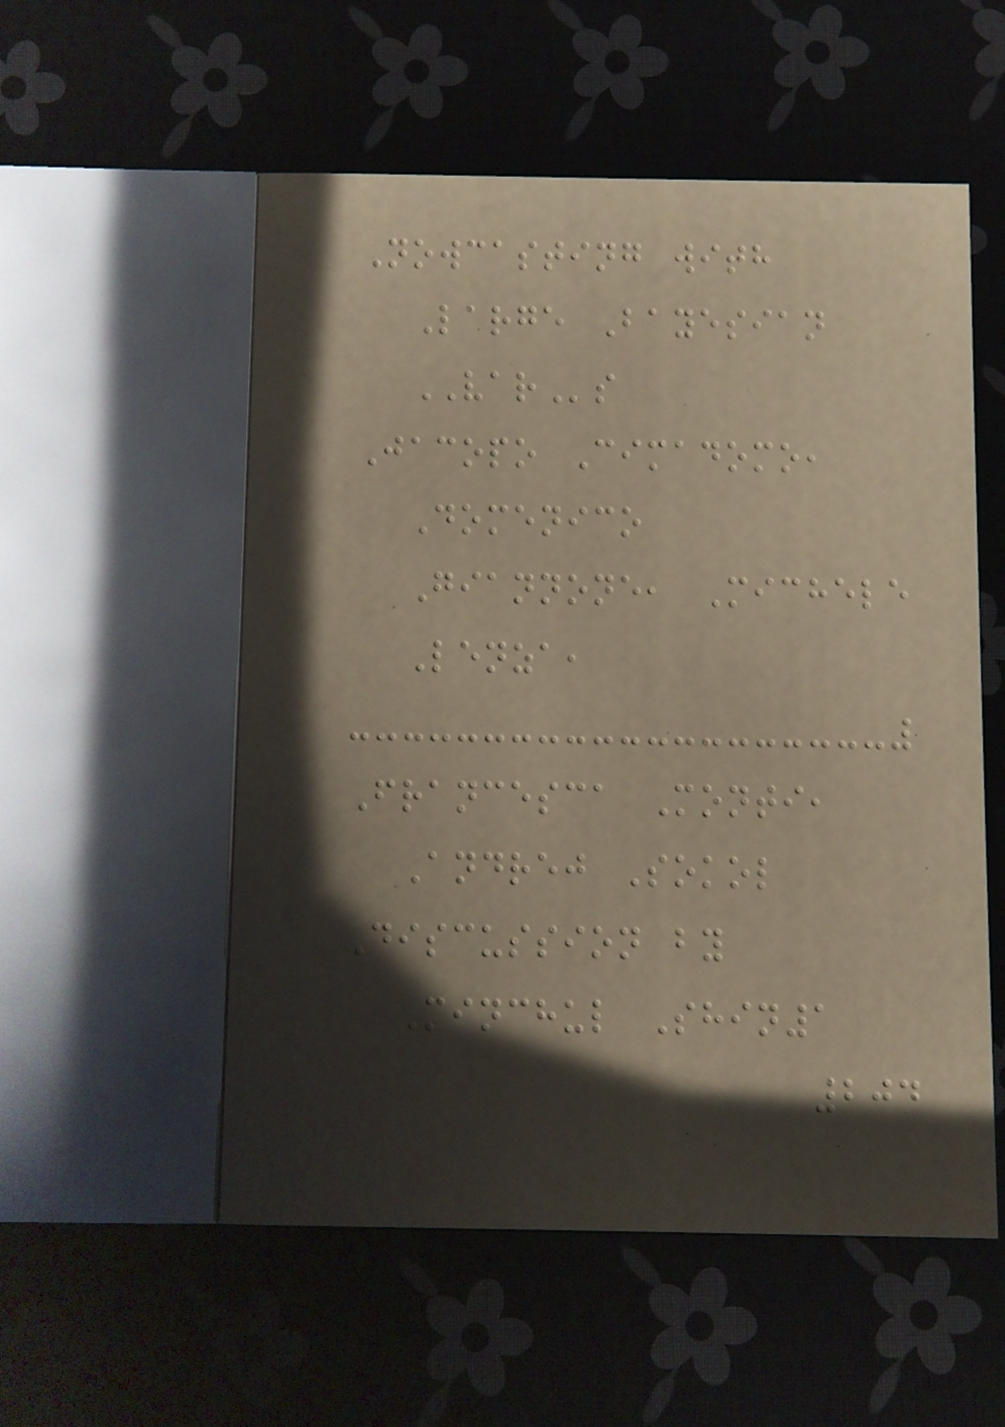Nowcasting with
Large Bayesian
VARs
Jacopo Cimadomo,
Domenico
Giannone, Michele
Lenza,
Francesca Monti,
Andrej Sokol
Discussion by
Minchul Shin1
204
